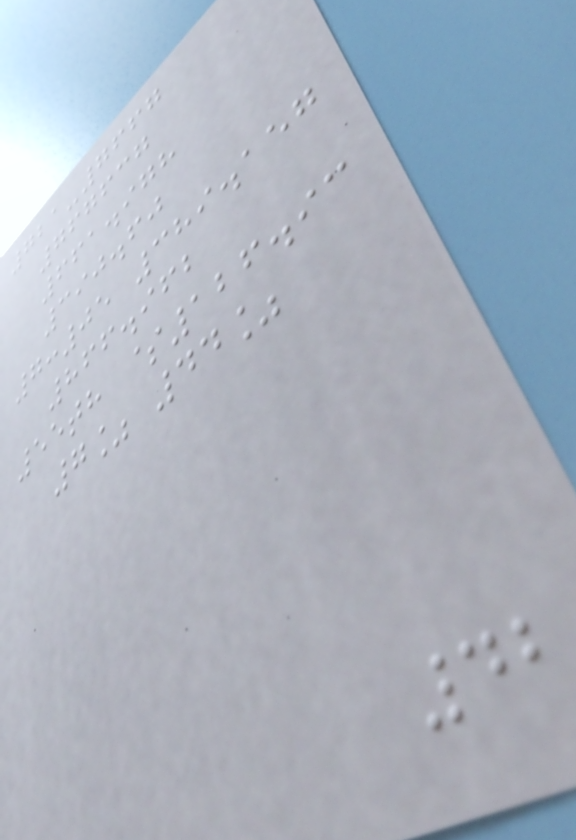721-7667
767637
661.978
390.60
7:05 389.157
866.962
55th $126.93
7% 44%
42
